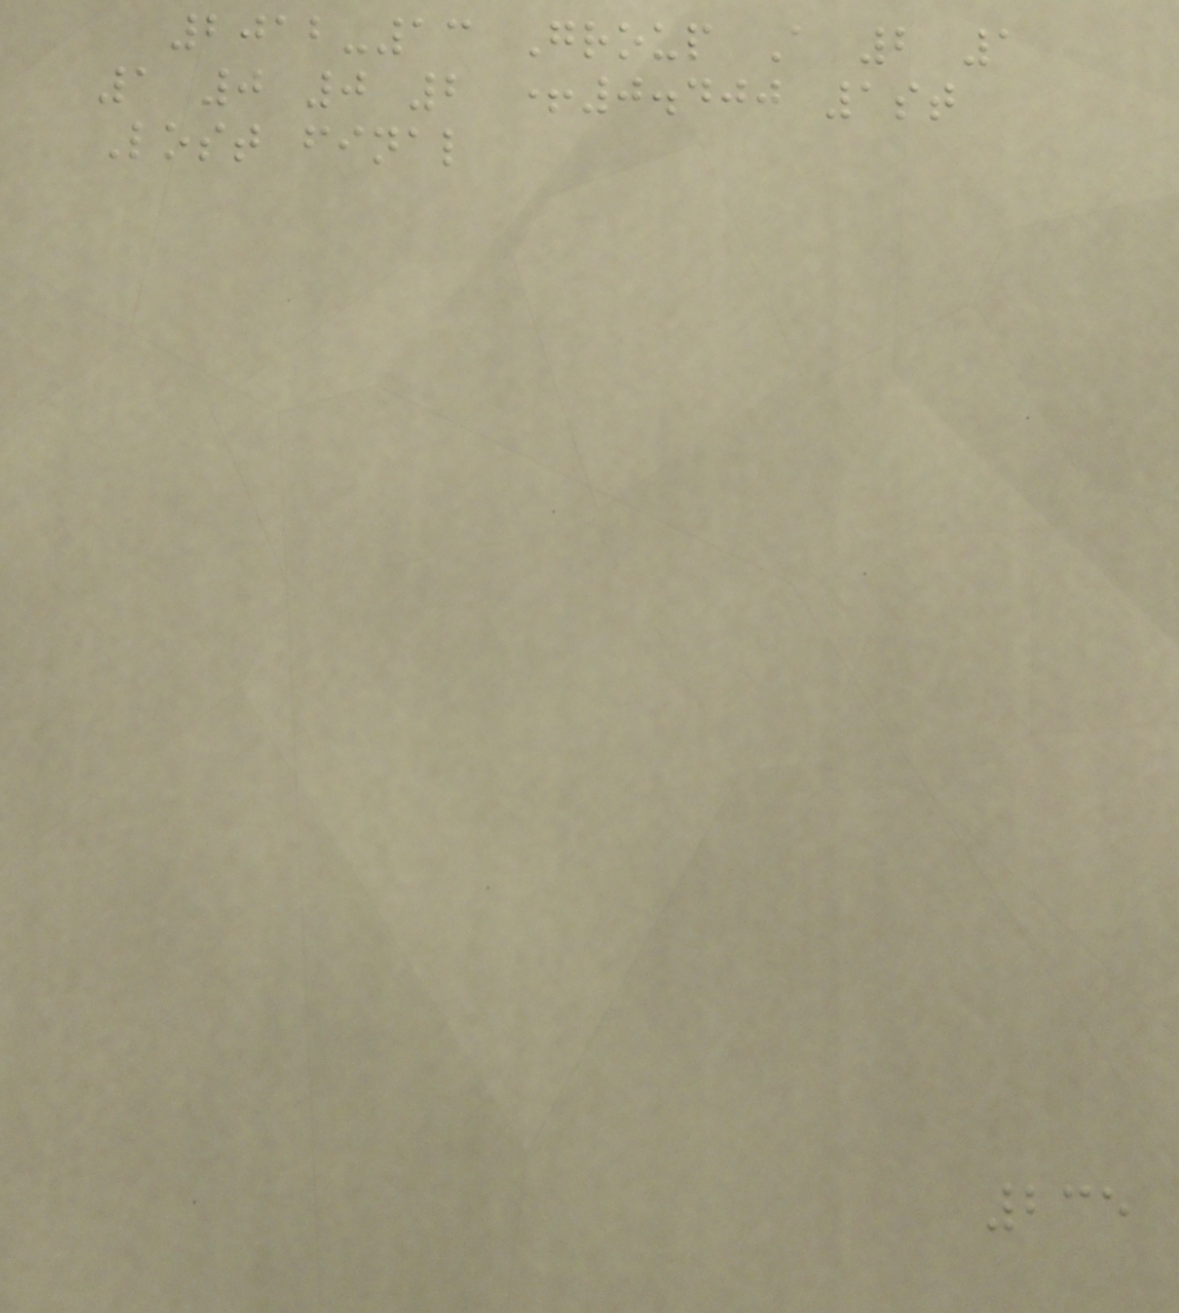2012-13 Group A 2 1
1 0 0 2 +0.400 1st
Lost final
235
